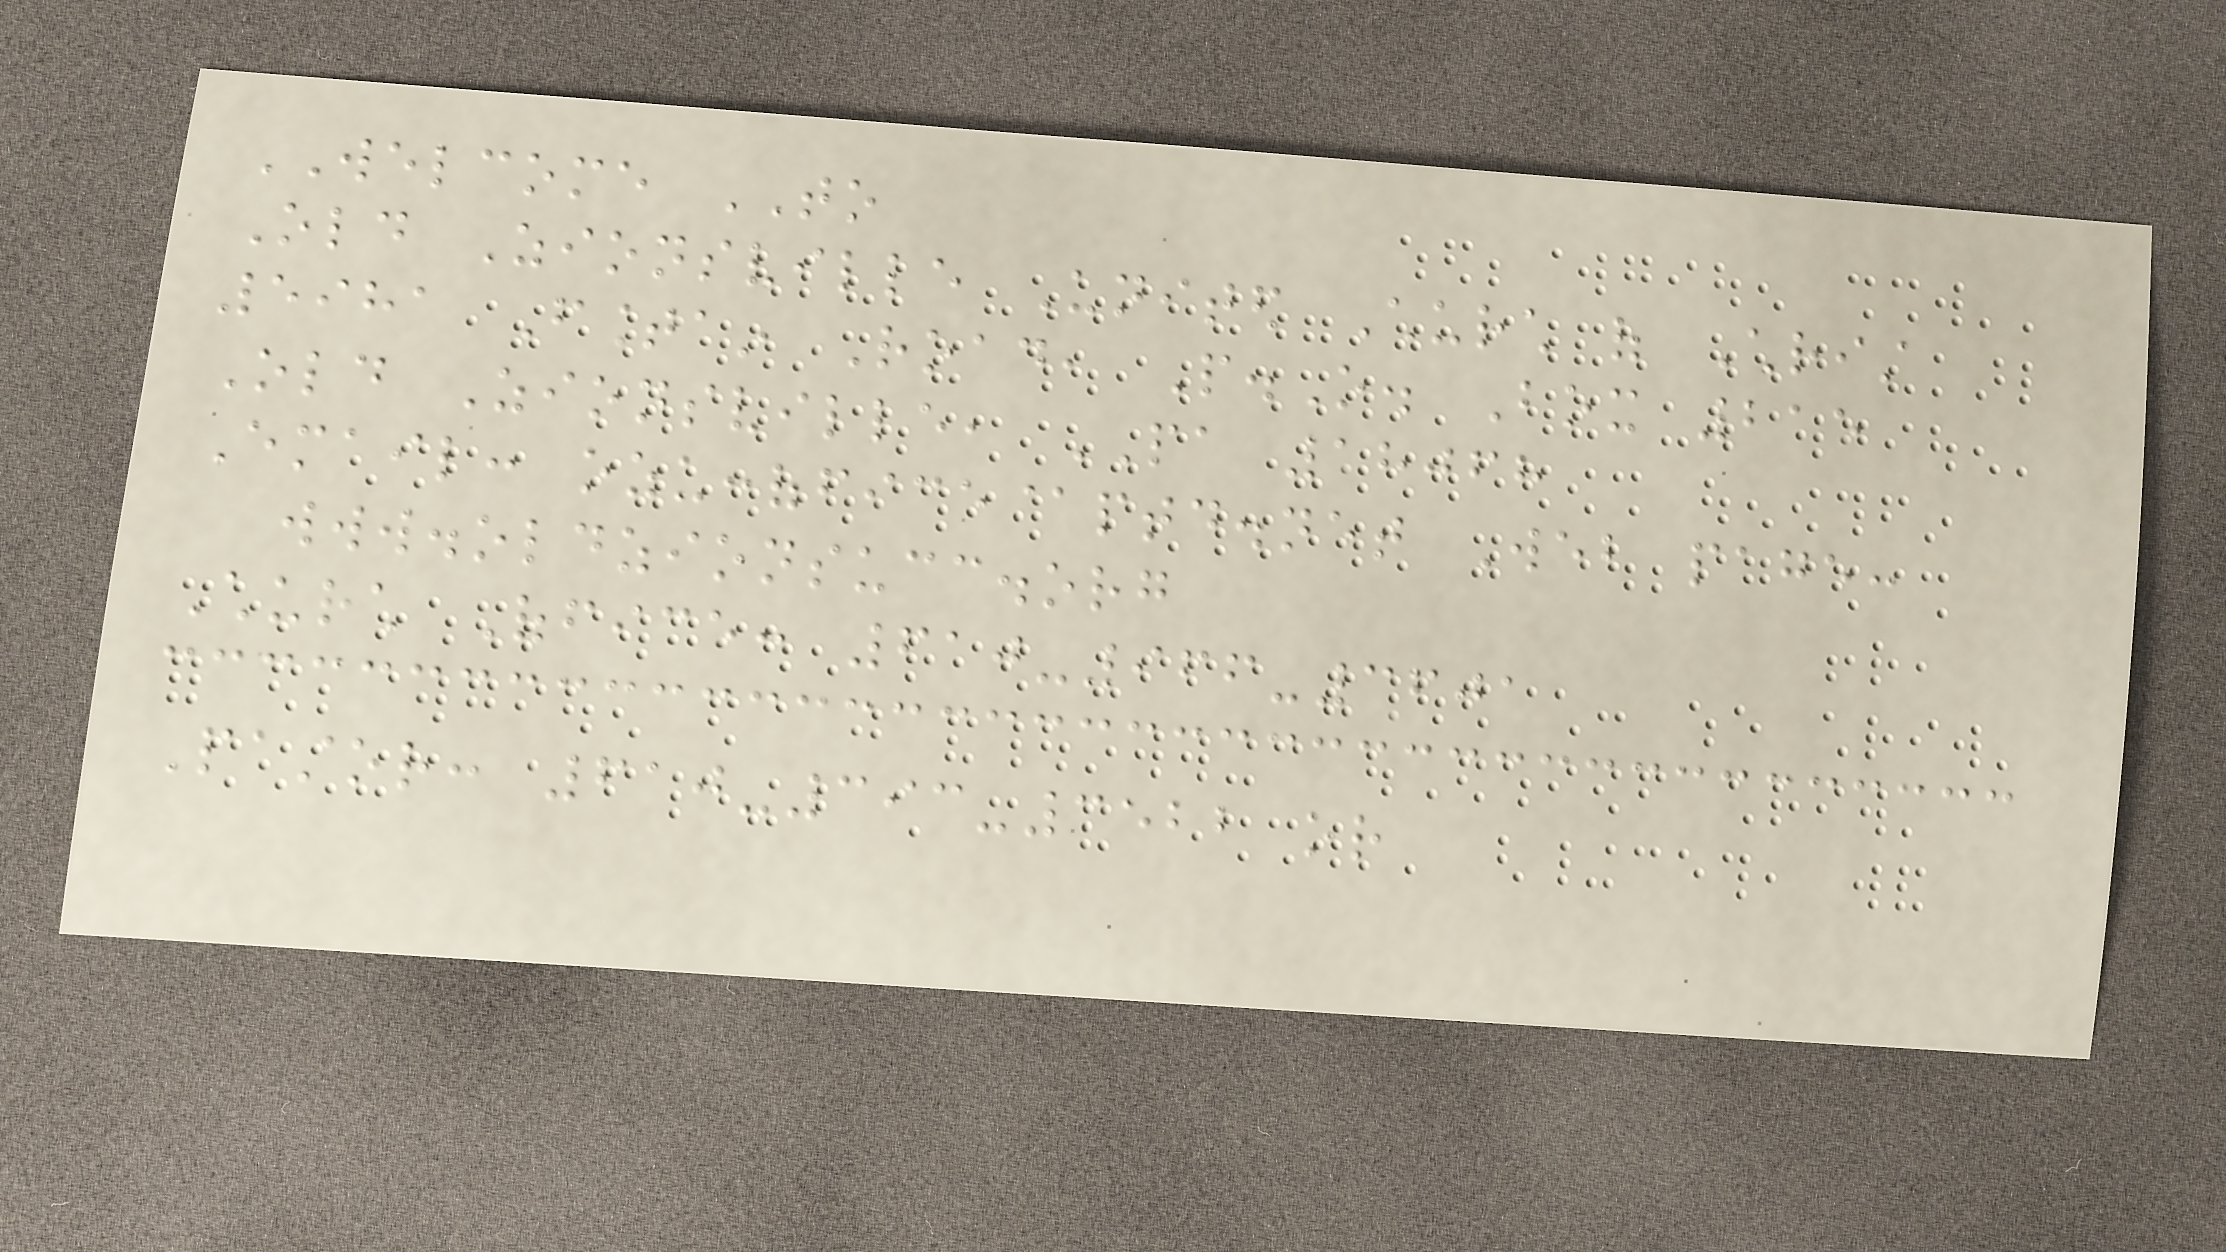WELCOME TO
Old Zionsville United Church of Christ
5981 Fountain Road, P.O. Box 215
Old Zionsville, PA 18068
Email: ozuccoffice@ptd.net Web page:
www.oldzionsucc.org
Church Office: 610-966-3601
Pastor: 610-393-3522 or
